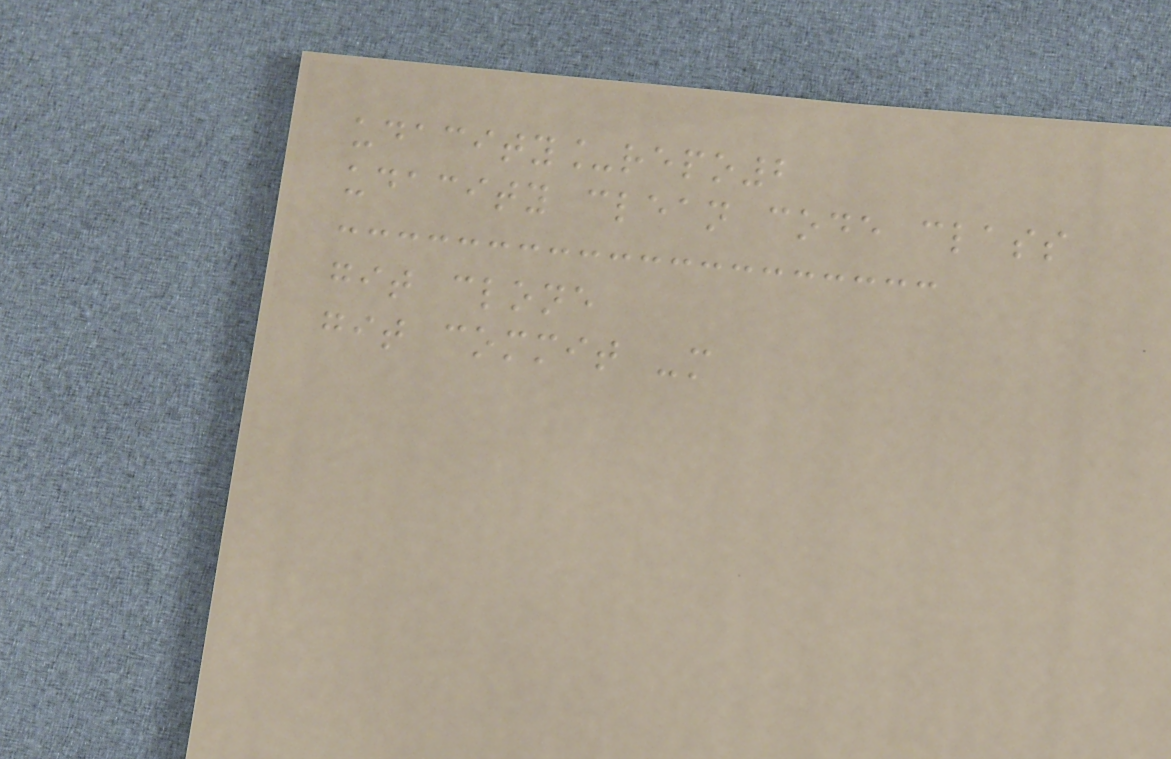udacity_repo2
udacity clean code class
git clone
git commit -m
